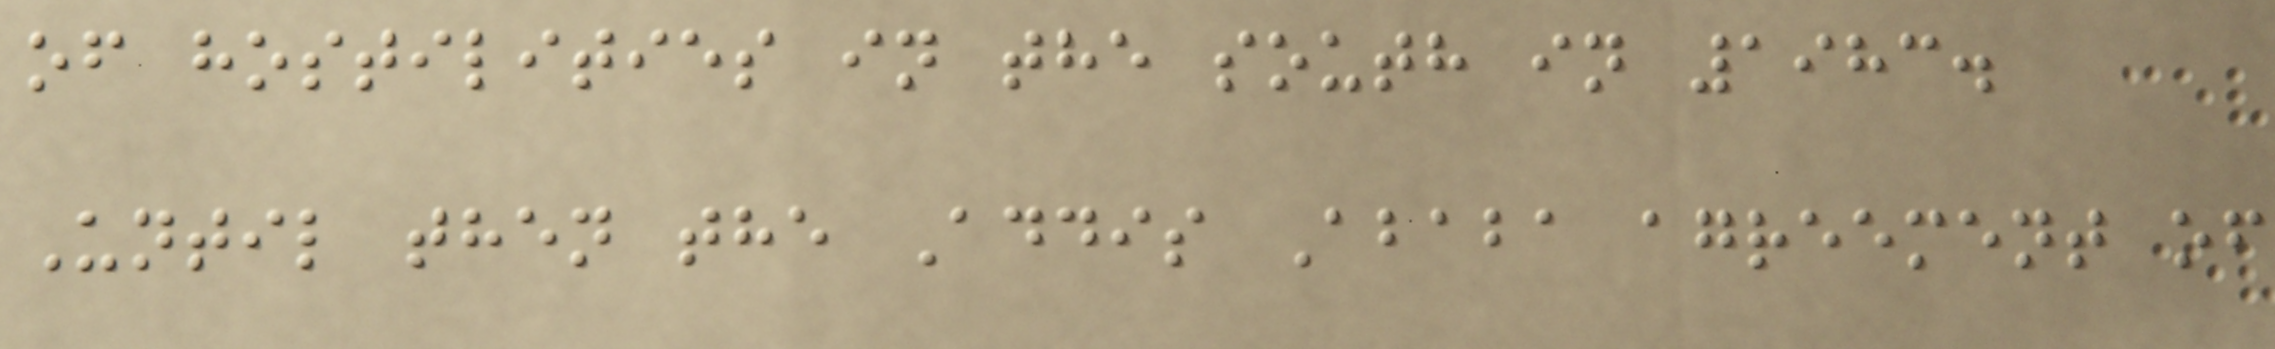of hostilities in the south in 1983.
Until then the Addis Ababa agreement of
